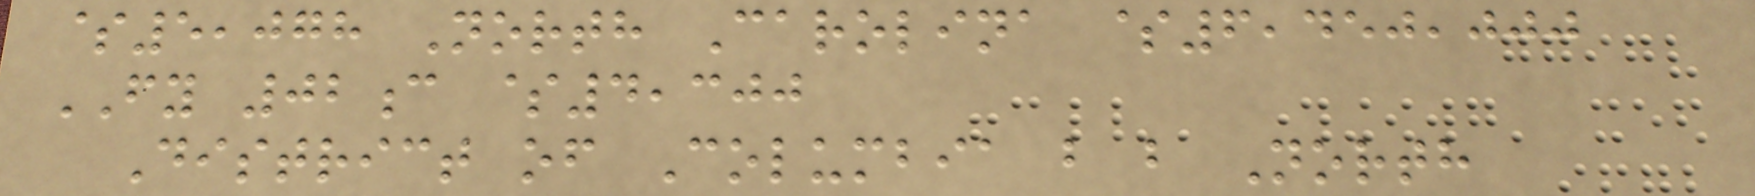$5,078 North Carolina $6,450,000
FY 02c $4,300
District of Columbia b b North
